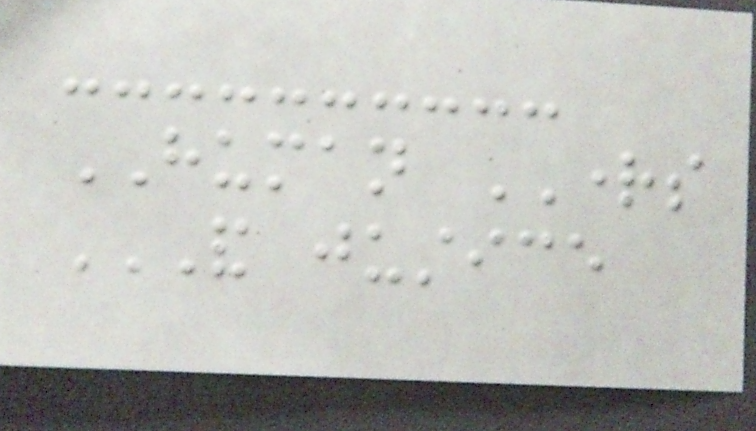HUMAN RIGHTS
AND JUSTICE
